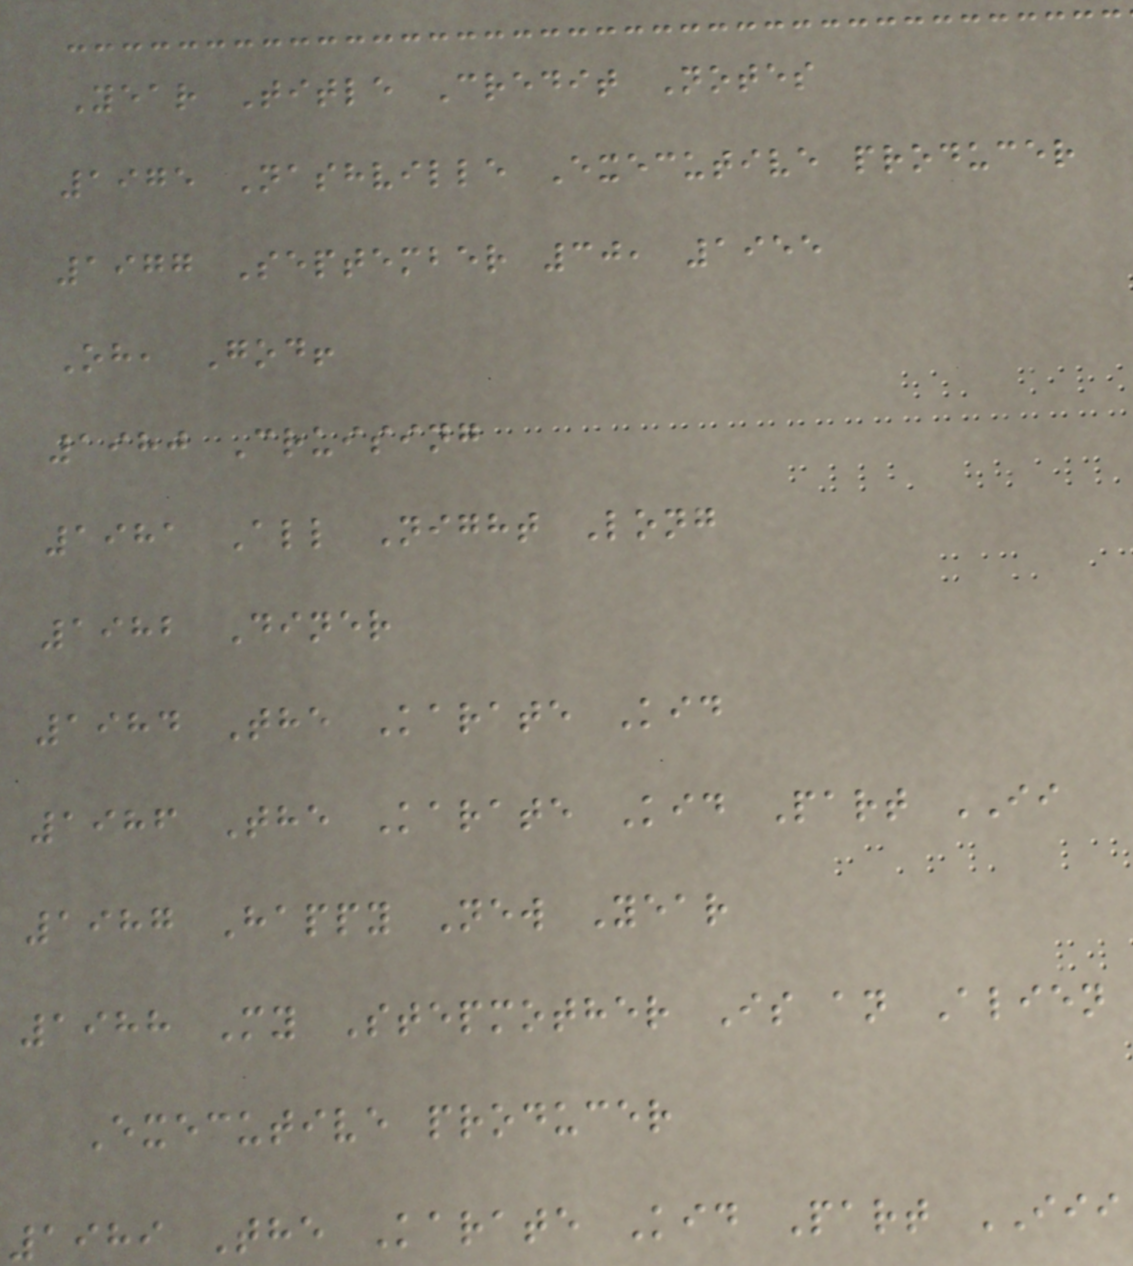Year Title Credit Notes
1975 Nashville Executive producer
1977 September 30, 1955
Oh, God!
1980 Cruising
1981 All Night Long
1982 Diner
1984 The Karate Kid
1986 The Karate Kid Part II
1987 Happy New Year
1988 My Stepmother Is an Alien
Executive producer
1989 The Karate Kid Part III
